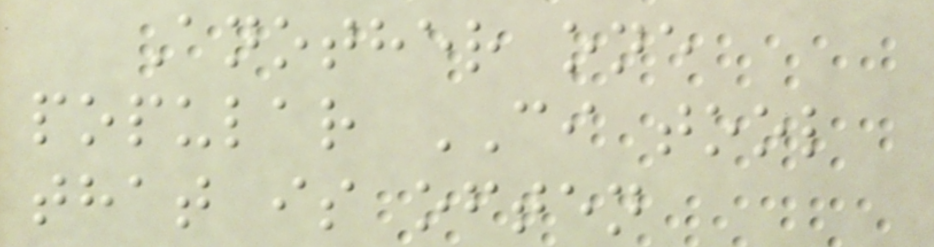Another one
popular CI tool
that is often
